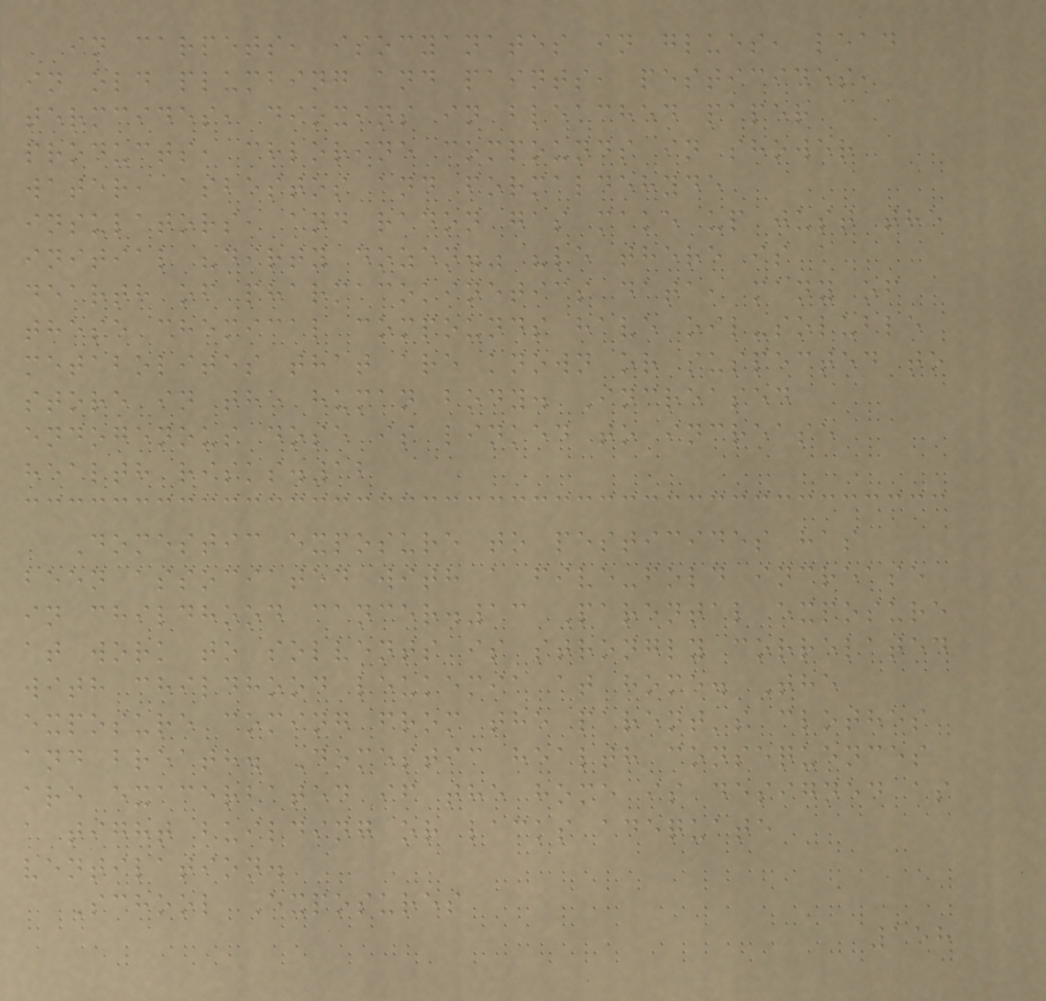in carpets, isocyanates in glues, lead
in old plumbing and paints, pesticides,
termcides, dioxins in bleached paper
products, chlorine compounds in shower
water, asbestos and formaldehyde
insulators, and radon gas make up just the
initial "dirty dozen." "le there is a
dearth of pharmacokinetics data, many of
these chemical compounds have oil-soluble
metabolites that are known or suspected to
store in the human body. Increased
endogenous dose is linked to increase
health risks.12
Domestic exposure to pesticides has
been associated with a five-fold increase
in childhood cancer.13 Parental exposure
at work to solvents is strongly correlated
with childhood leukemia at home. The
exposure coming from the parent's clothes
and breath. Domestic health consequences
are exacerbated if the home is designed as
a tight building or lacks adequate
ventilation.
School Exposures
158
